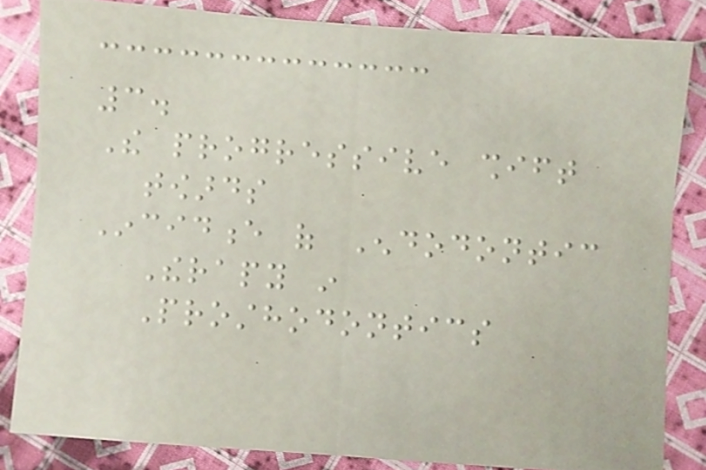3.
The progressive shift
towards
Incidence of Endodontic
Therapy in
Prosthodontics
